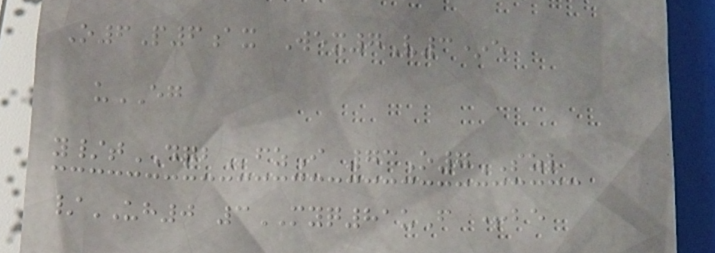O6P6ax Wex7V3*e
uEG
y/tDQBfzI 73O7SZL
/UH0 3MYQ81uF +be
